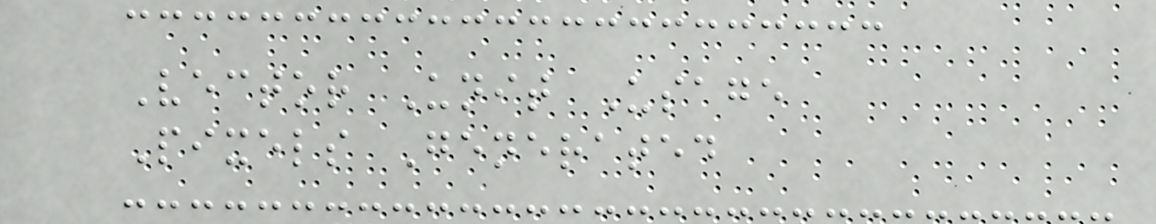Vector Unit Usage
Pixels Generated
